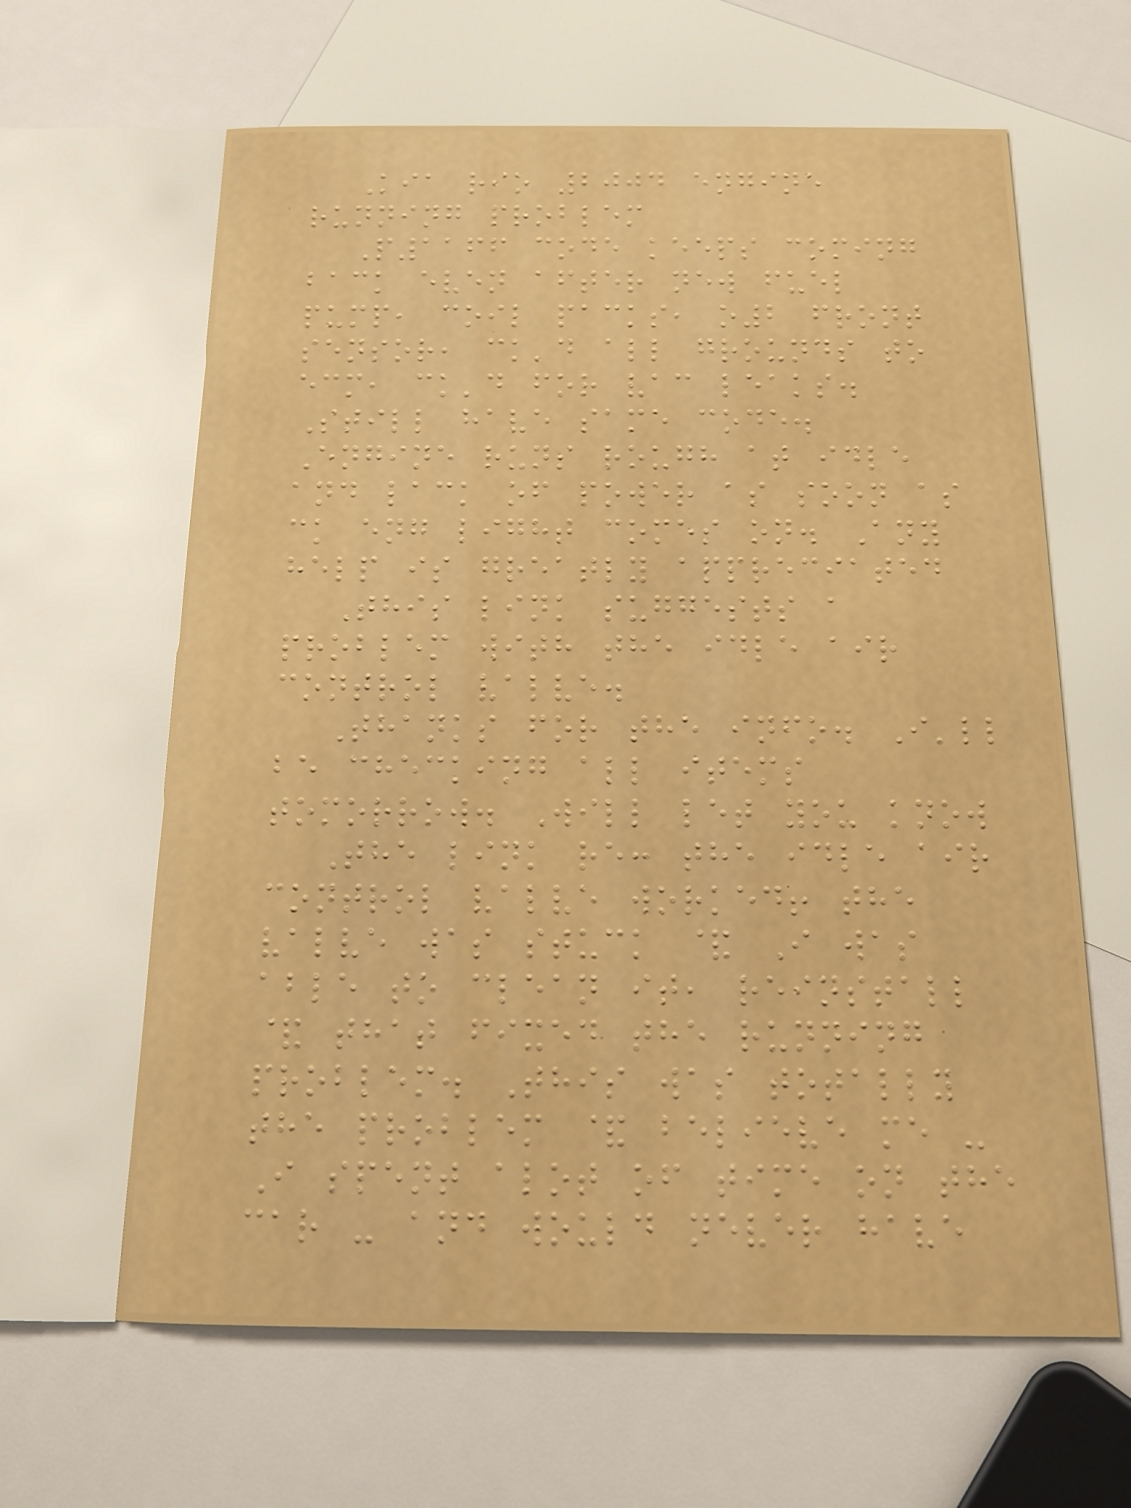Kia rio 2004 engine
running problem
P1166 code keeps coming
back even after new fuel
pump, coil packs, o2 front
sensor, ck'd all grounds to
ecm, ck'd for vac leaks.
Still have same code.
Engine runs rough at idle
and lack of power as soon as
ck eng light comes on. Any
help is greatly appreciated
This link suggests a
problem with the idle air
control valve.
Thanks for the info. I'll
be checking all items
tomorrow. Will let you know
The link re: the idle air
control valve worked! the
valve was stuck & I was
able to clean it, reinstall
& that fixed the running
problem. This was totally
the problem & believe me -
I spent alot of time on the
car - and would never have
